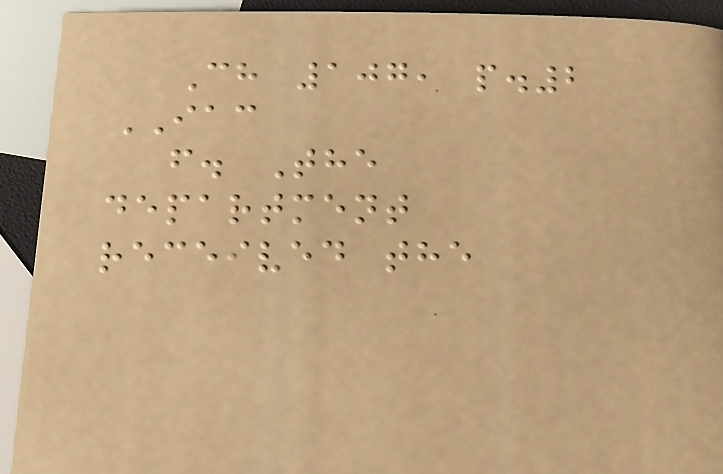Ch 107, p.2
IAC
f. The
department
received the
